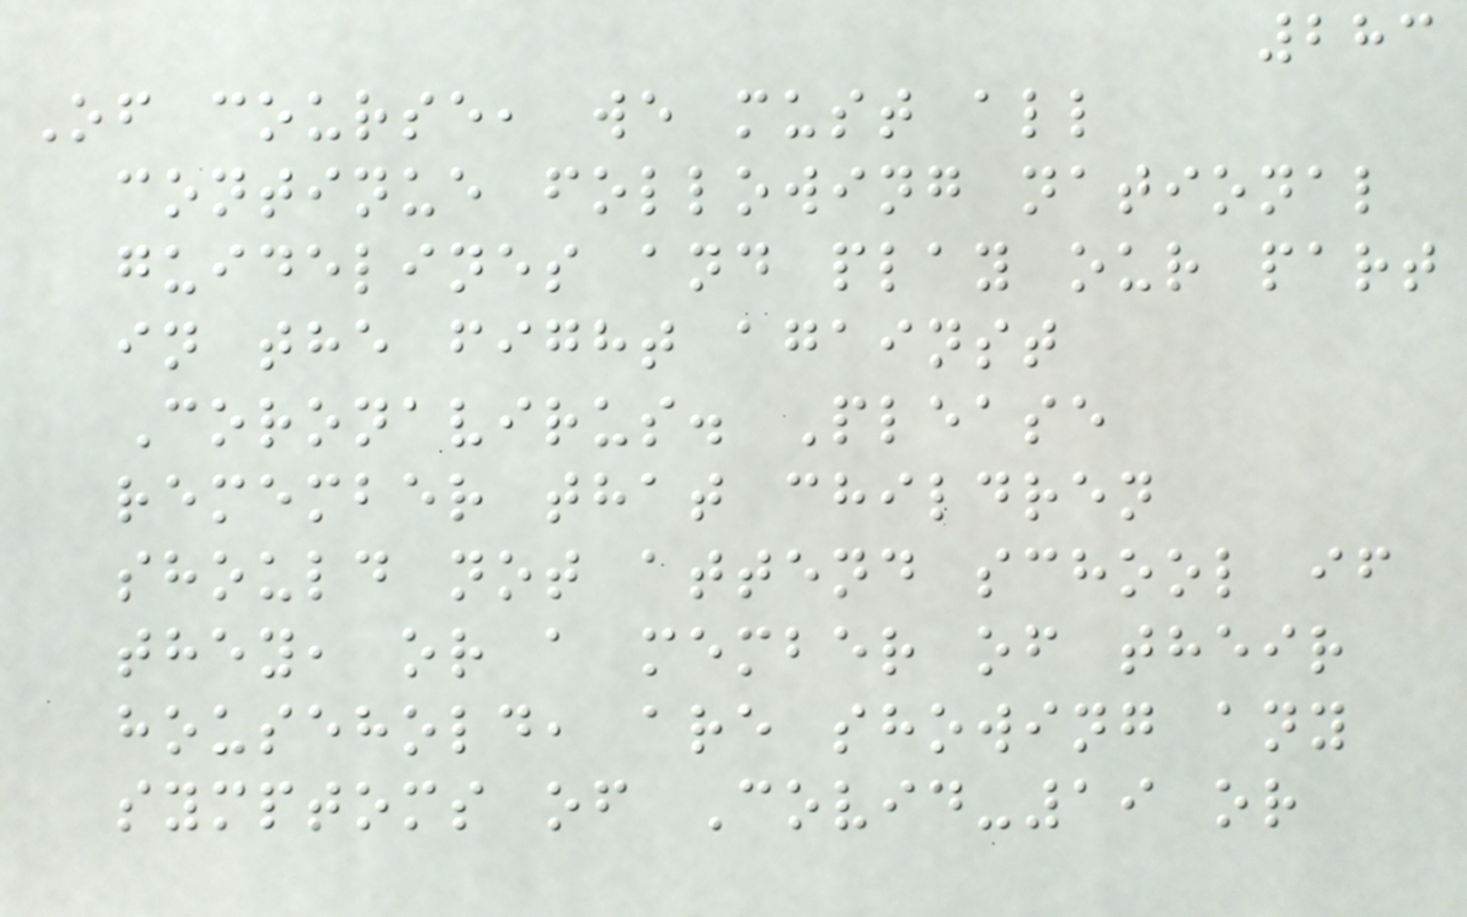283
Of course, we must all
continue following national
guidelines and play our part
in the fight against
Coronavirus. Please
remember that children
should not attend school if
they, or a member of their
household, are showing any
symptoms of Covid-19 or
